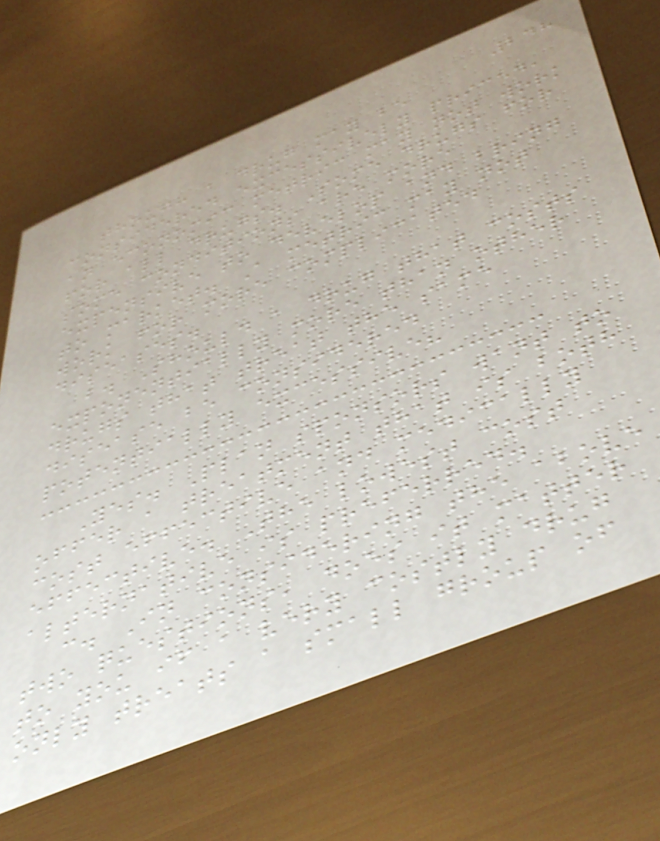248
though a drug may be
considered excessively priced,
an economic metric may not work
for all drugs. Some drugs for
some conditions are more
expensive to develop and bring
to market. A metric may not
work for more complicated
diseases.
b. Should a drug that costs
exponentially more than other
drugs that treat the same
disease be considered
potentially excessive?
Yes. Plan sponsors want to
offer a treatment that is both
cost effective and medically
effective. The lowest cost
alternative is preferred.
c. In considering the above
two questions, does it matter
to you if a very costly drug
only treats a small group of
